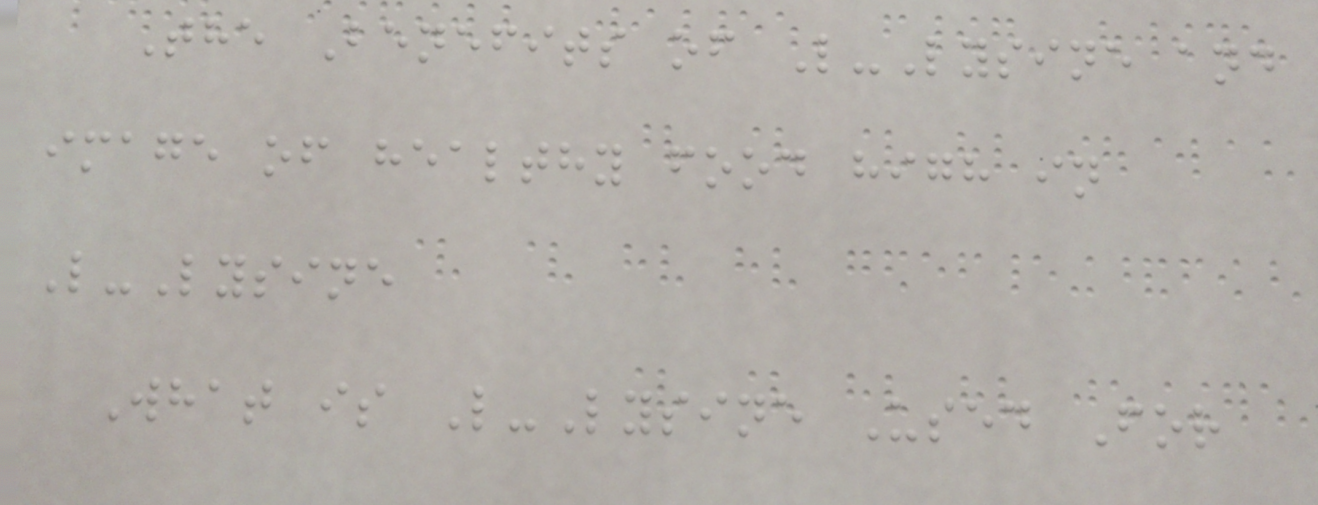The Benefits of L-Lysine and
image of healthy food high in
L-Lysine
What is L-Lysine Used For
